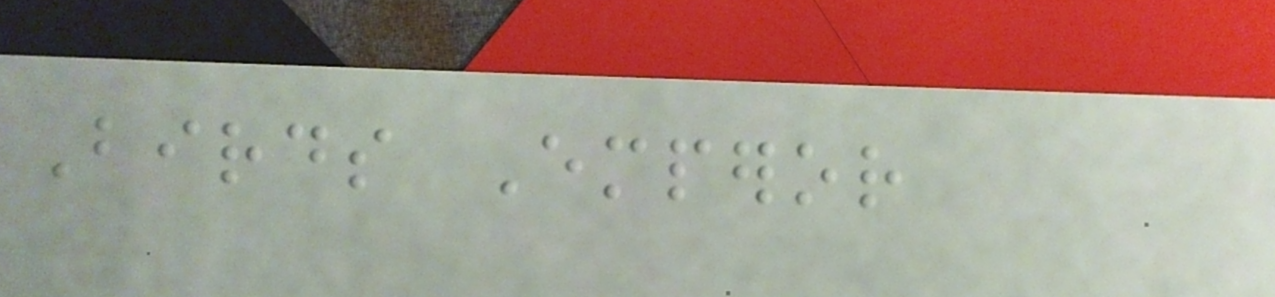Birds Emperor
